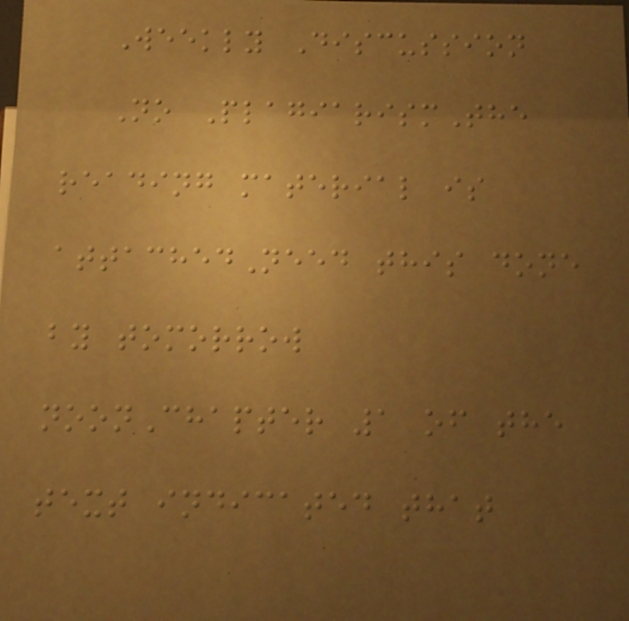Weekly Discussion
No PlagiarismThe
reading material is
attachedNeed this done
by tomorrow
noonChapter 1 of the
text indicated that
